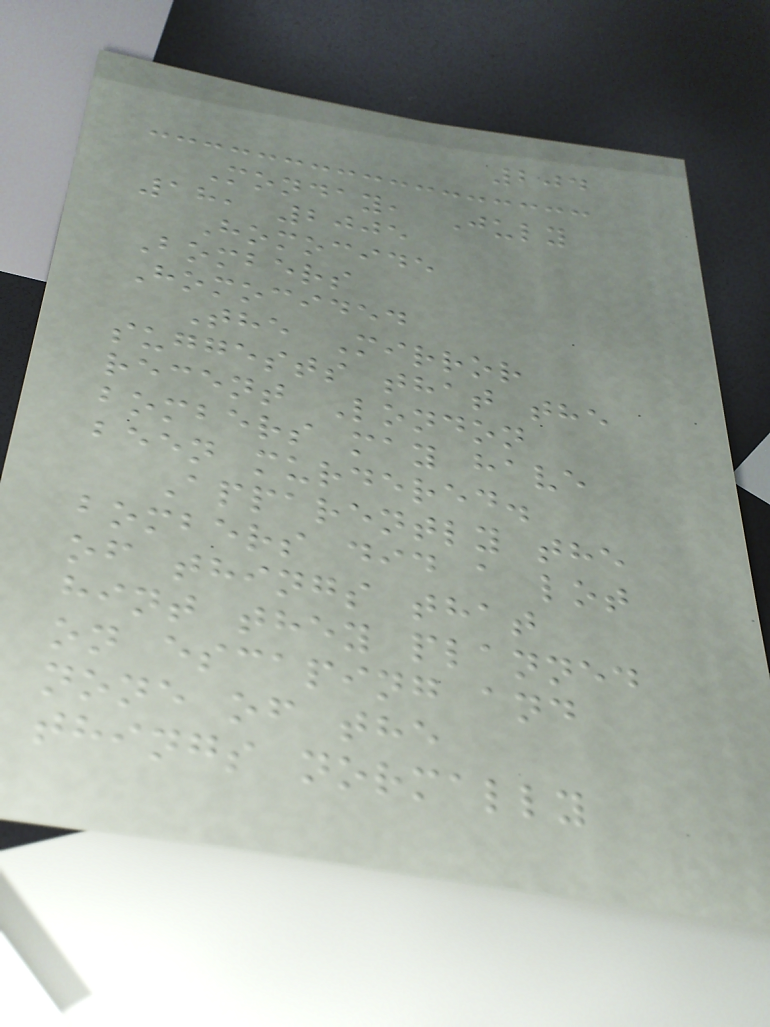204
Monday, July
18, 2005
Homocide
Bombers
Homocided
The Mirror
suggests that the
recent London
bombers may have
been murdered.
Apparently the
bombers did a lot
of things that
hint they planned
on escaping and
none of the
things normally
